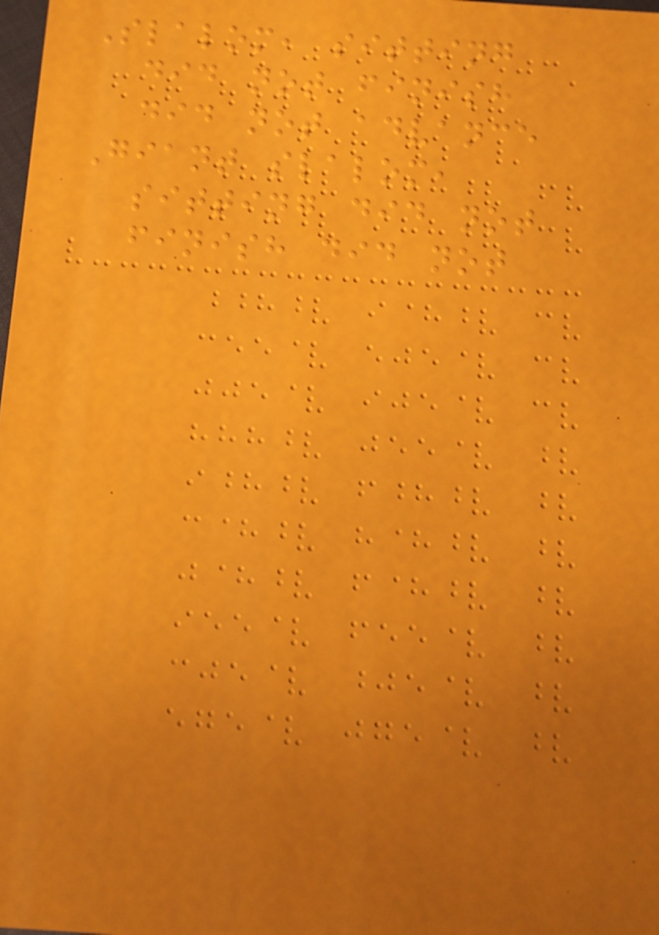Slalom, sitting
did not finish
did not advance
Giant slalom,
sitting did not
finish did not
